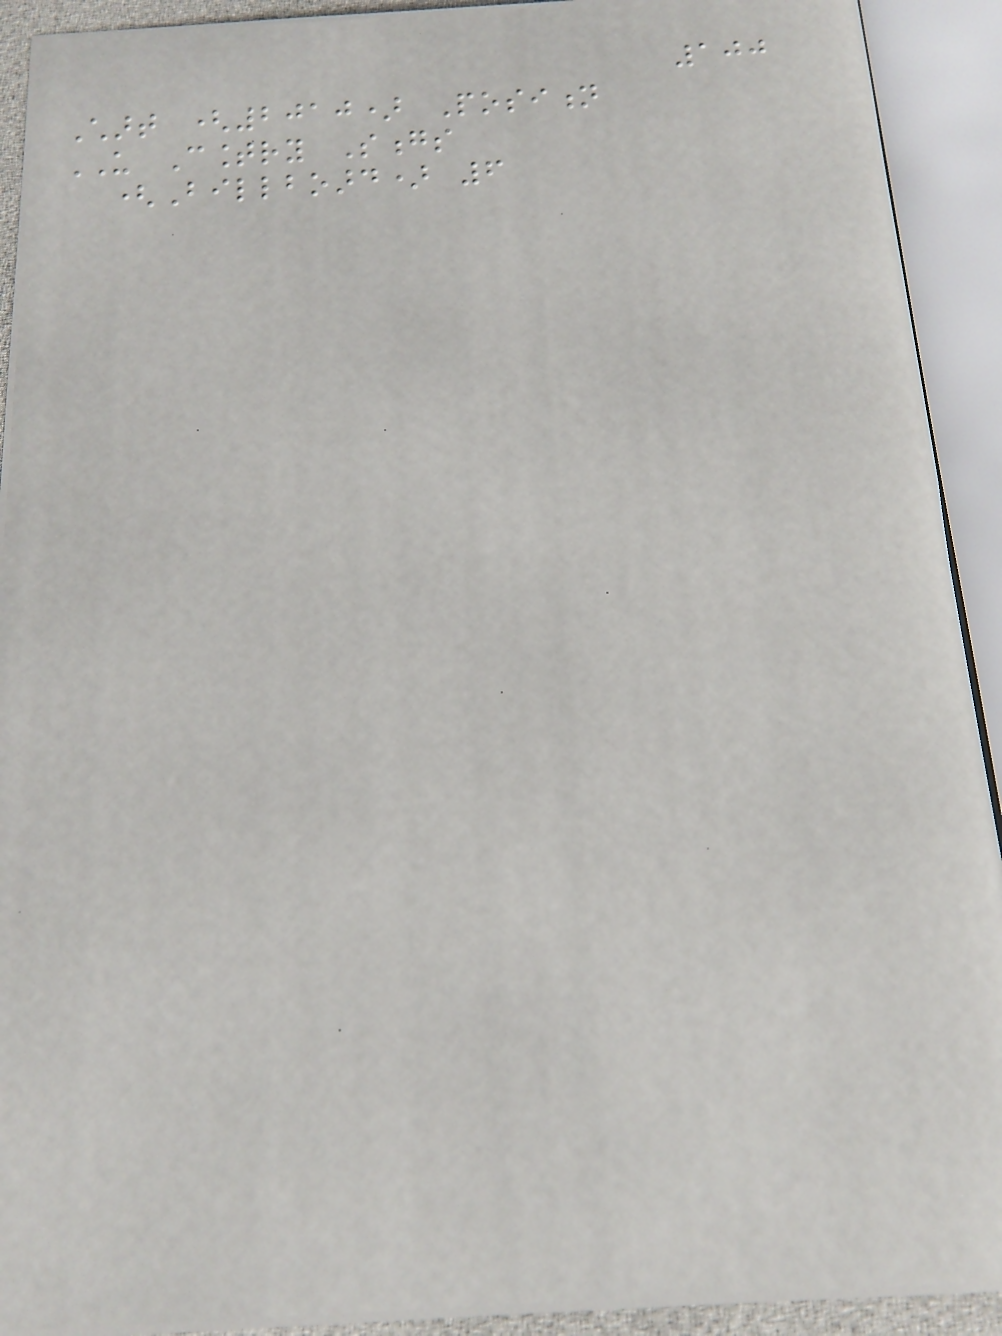100
Chart (2010) Position
US Country Songs
(Billboard) 6
